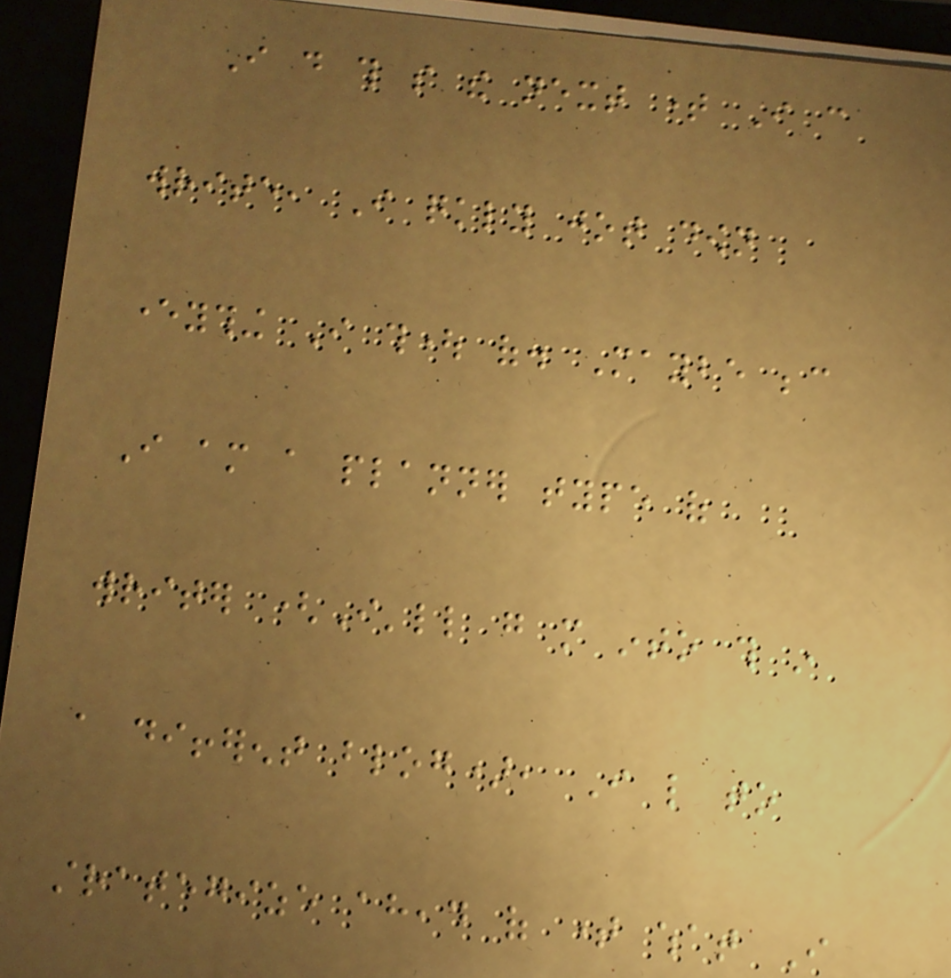I do this so the next time I can
write, I quickly jot down
everything I thought of. Maybe because
I am a planner type of
writer (I'll go more into this in
a different blog), I like to
strategize ahead of time what I
